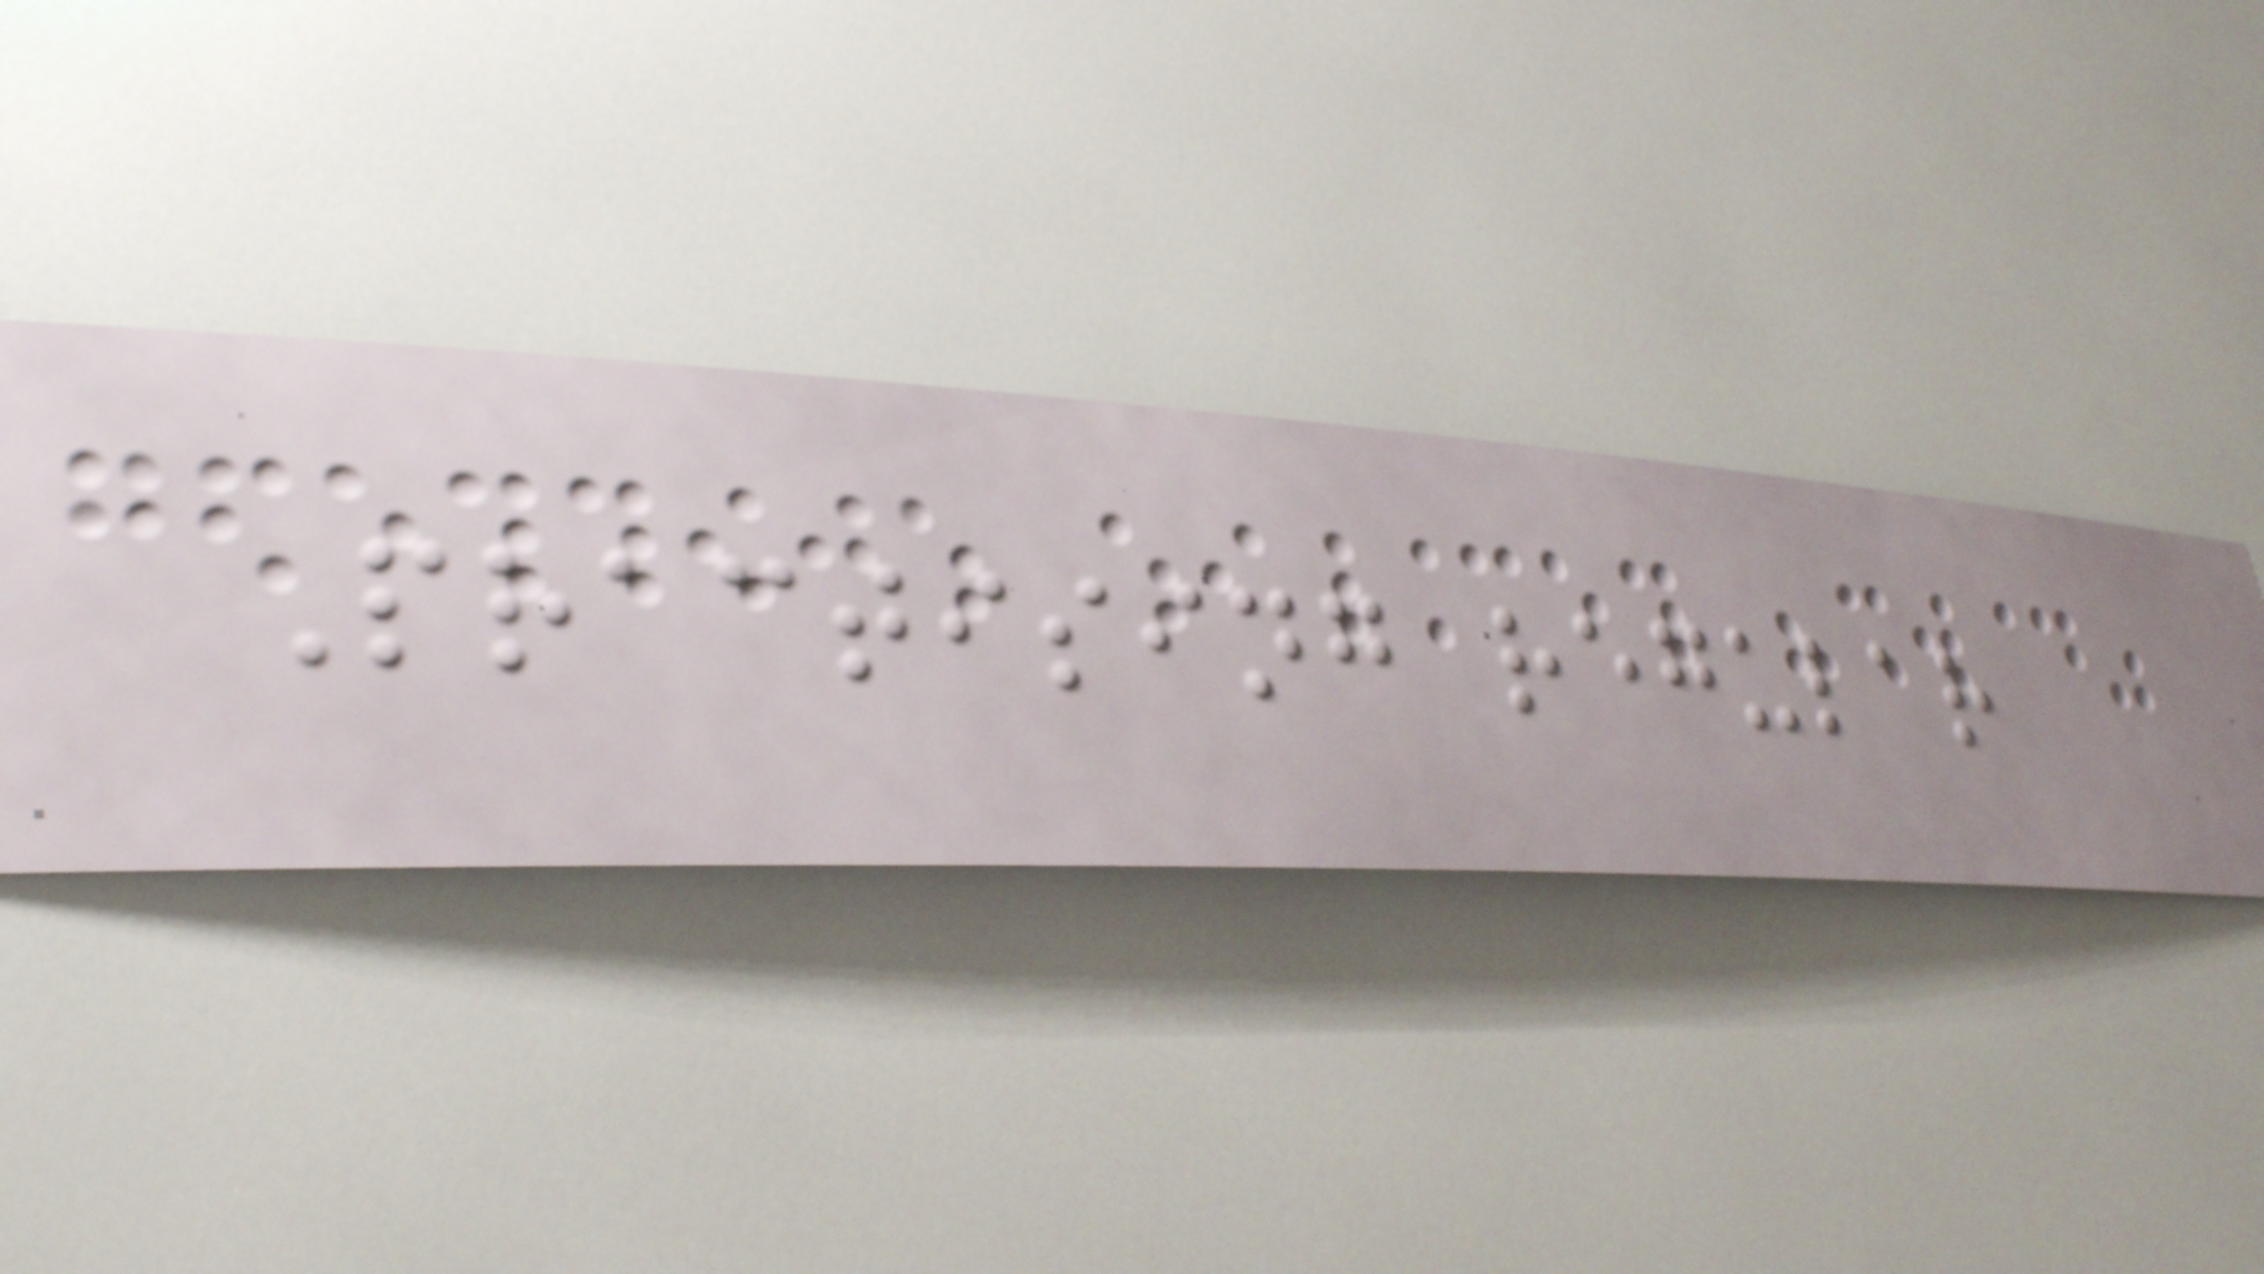Practising regular
